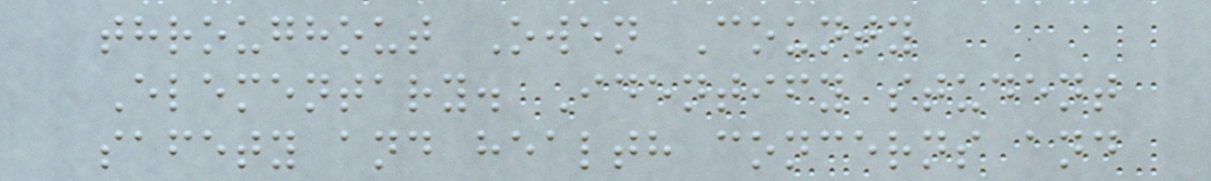throughout Owen County
Elementary. Identify student
safety and health concerns and
